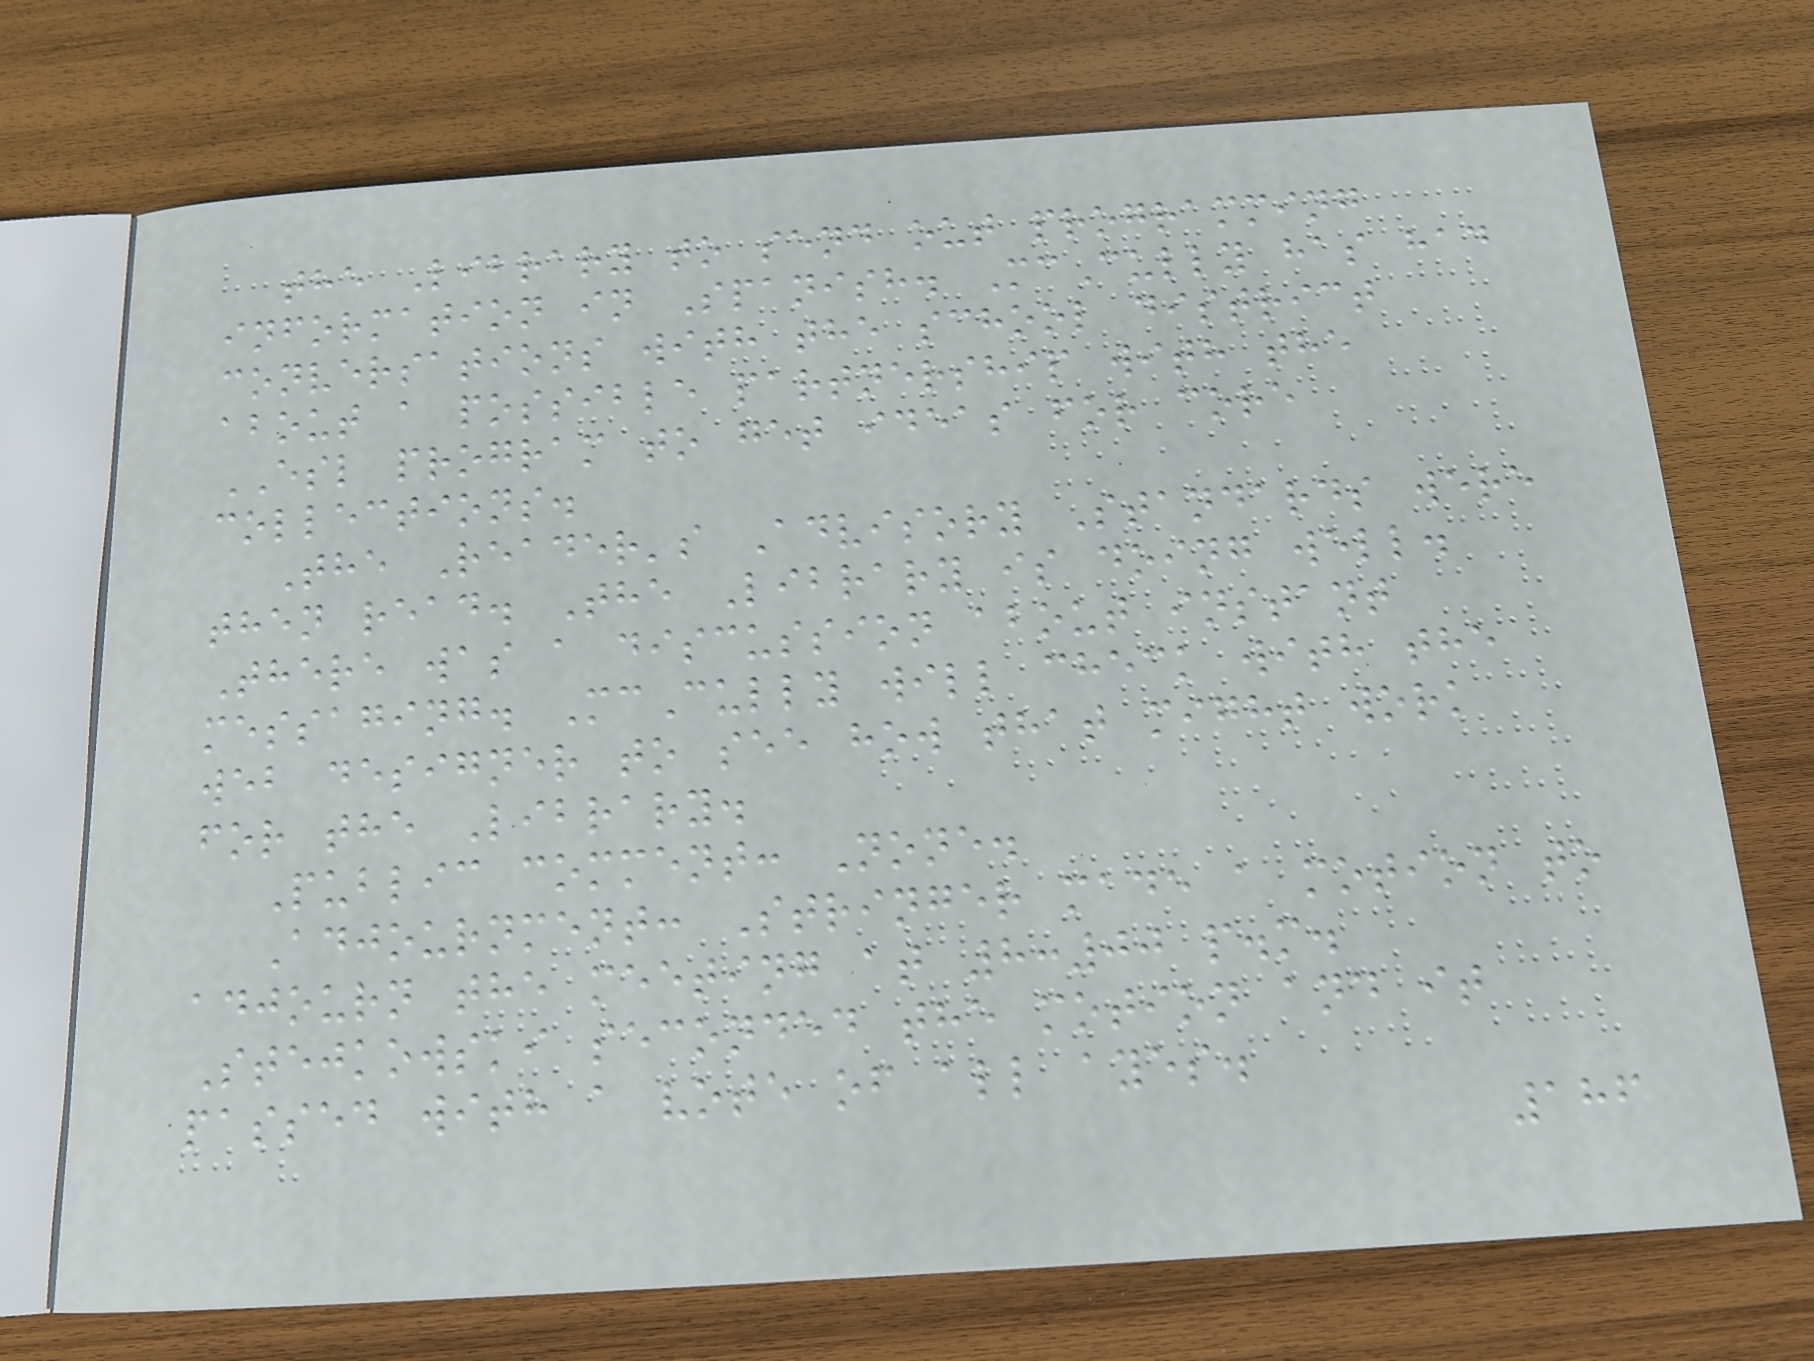the Library to send out programming
information in Spanish. McCully has had
conversations with the school district
about a possible partnership with the
ESL program to get ideas for core
collections.
The Reader's Advisory Standards were
then read. The Library is doing well.
There was a discussion about instant
messaging. McCully will check with the
web designer to see how that might work
for the Library.
Public comment: None.
Adjournment: Stringer made a motion to
adjourn the meeting at 8:00 p.m.
Stejkowski seconded the motion and it
passed with a vote of all ayes.
186
